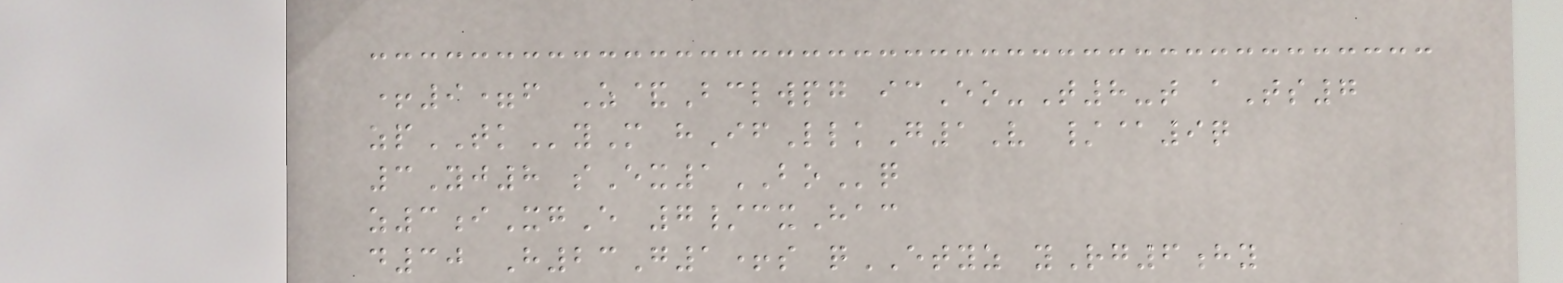+9=f Z&Bclwpg icEo-T8-t aTs7
zpTKyM hIfLlkG1V /@9q
3Yj8 sEx1BOq
z3iXgE 7/cxHac
d30 H23G1+s qETYZ yRg6hy
